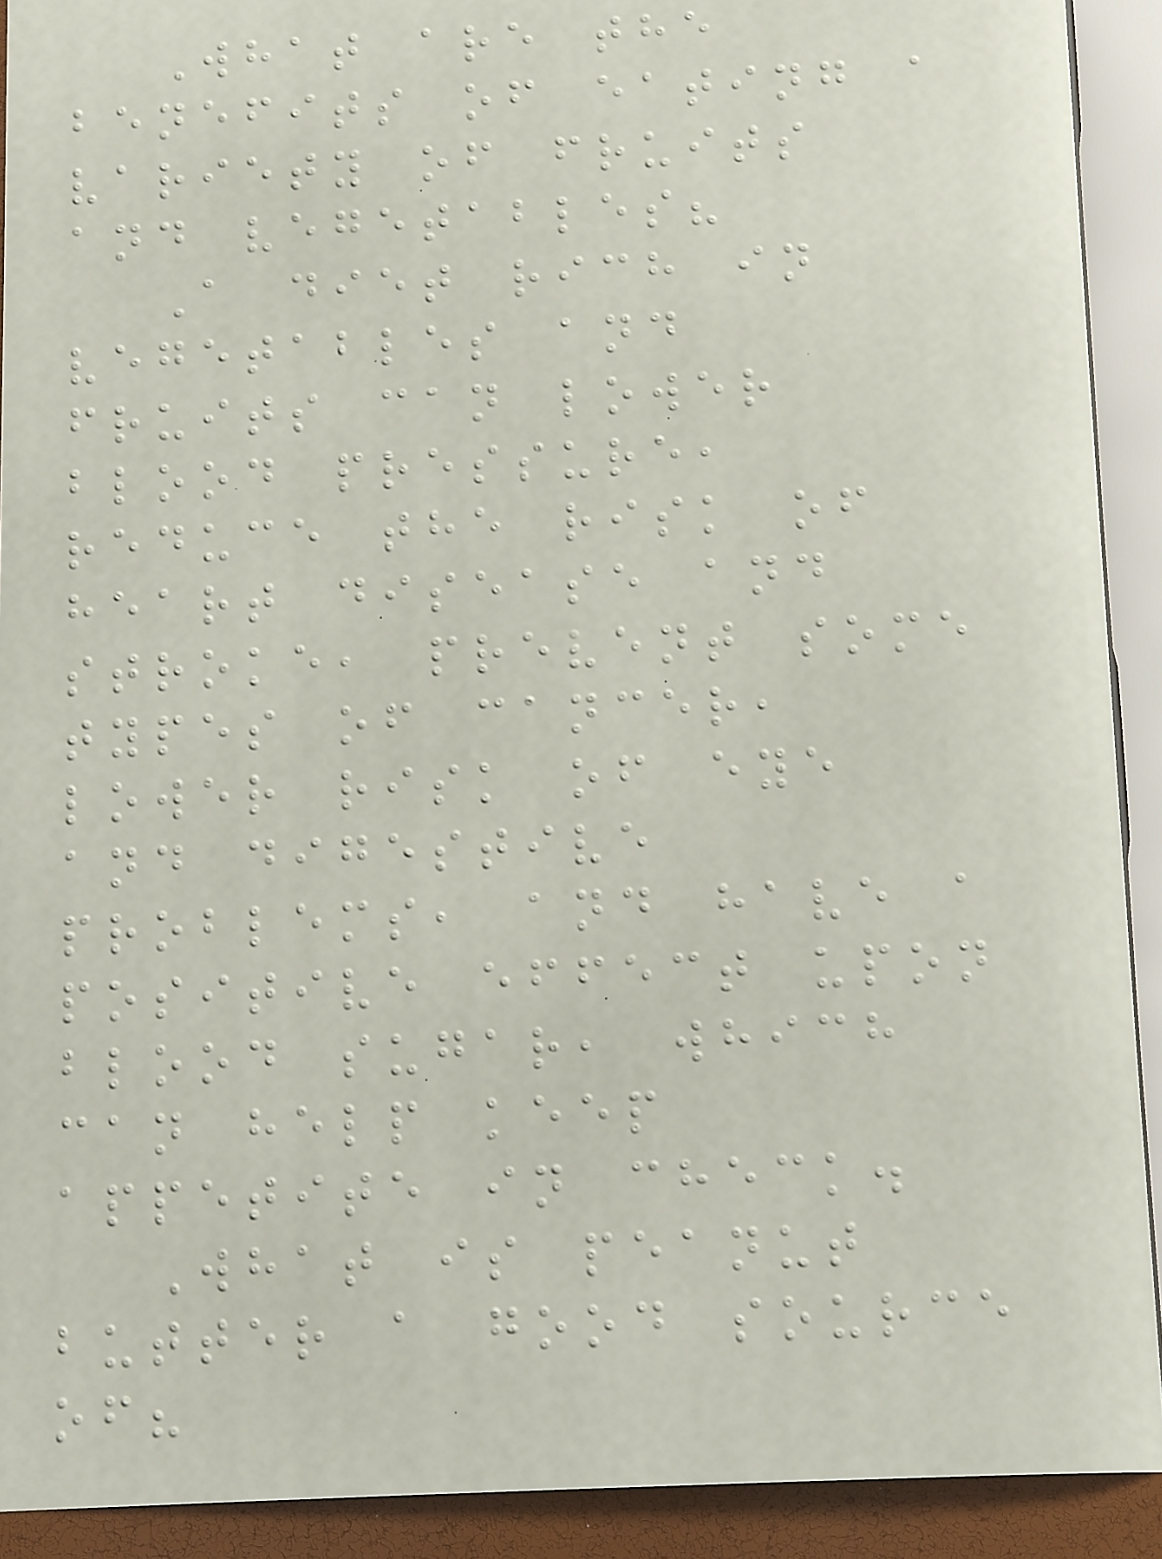What are the
benefits of eating a
variety of fruits
and vegetables?
A diet rich in
vegetables and
fruits can lower
blood pressure,
reduce the risk of
heart disease and
stroke, prevent some
types of cancer,
lower risk of eye
and digestive
problems, and have a
positive effect upon
blood sugar, which
can help keep
appetite in check.
What is peanut
butter a good source
of?
